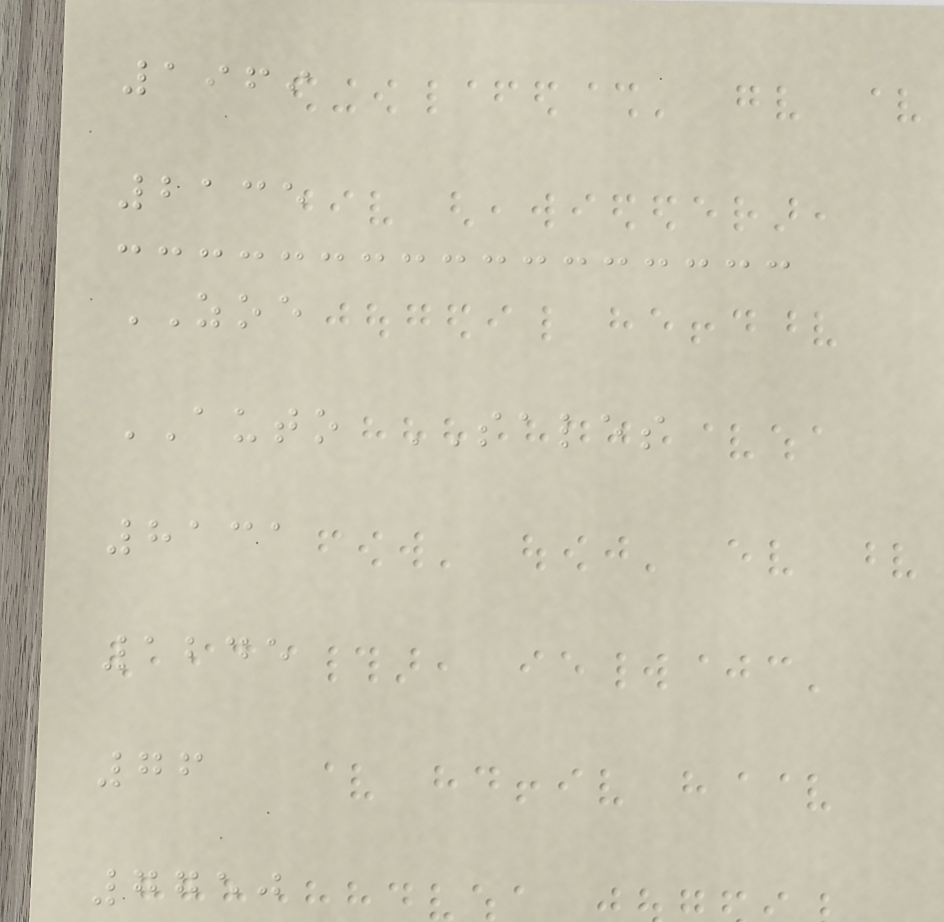1969
2135
ZOE
AUTO SALES
8131
1245
76
7750
